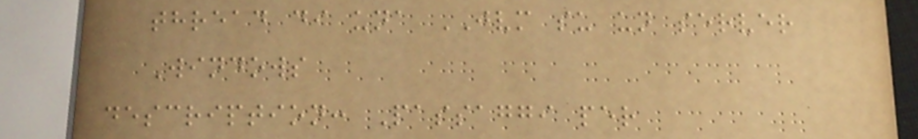thread di una JVM su un server
Windows
description: Passaggi per
